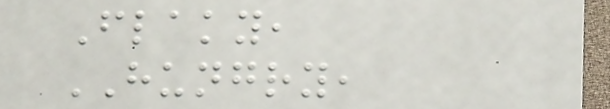Flaky,
HUNGRY,
